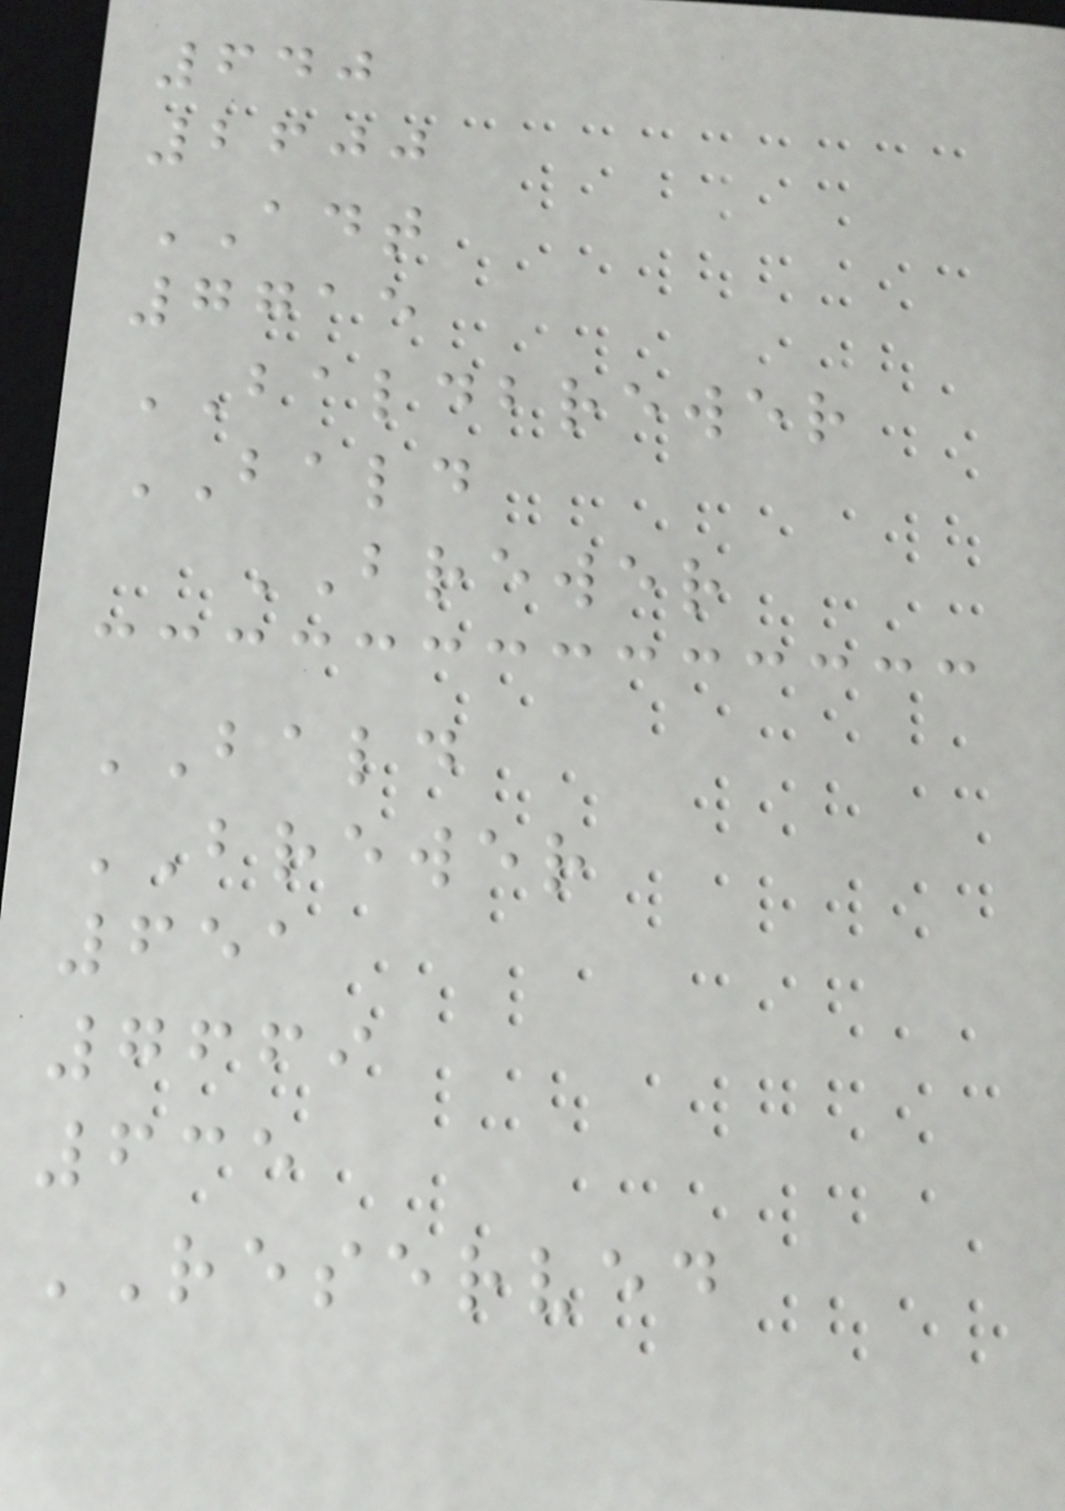640
2600
ADT
7715
BALDBREWER
BALD
BREWER
BALD
BREWER
651
7669
635
RESERVED
